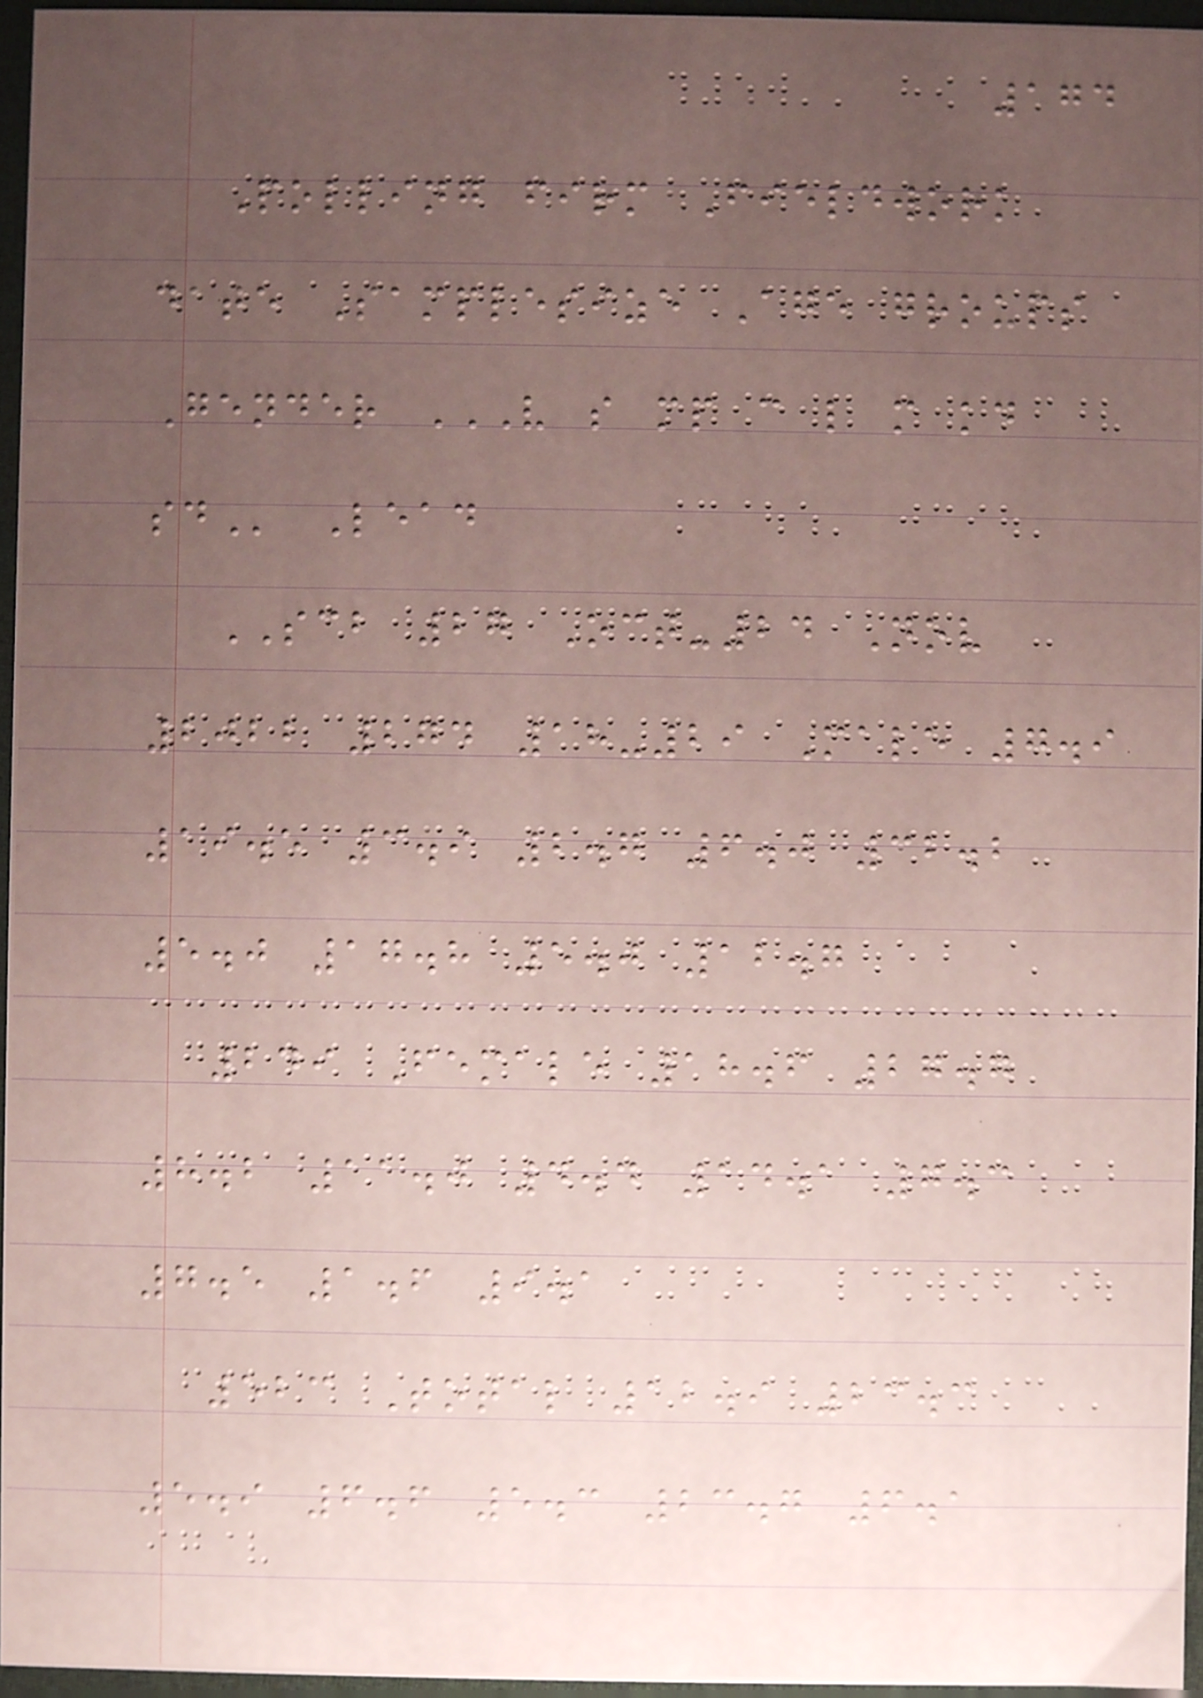174
Polling firm Fieldwork
date Samplesize Age groups
Gender V S MP C L M KD
SD Lead
SCB 27 Oct-24 Nov
2022 274 18-29 Male 7.9
19.5 3.9 2.7 6.0 32.2
5.0 17.8 5.0 12.7
249 Female 18.6 27.7
8.2 11.0 4.4 14.1 7.3
7.5 1.6 9.1
523 Total 12.9 23.3
5.9 6.6 5.3 23.7 6.1
